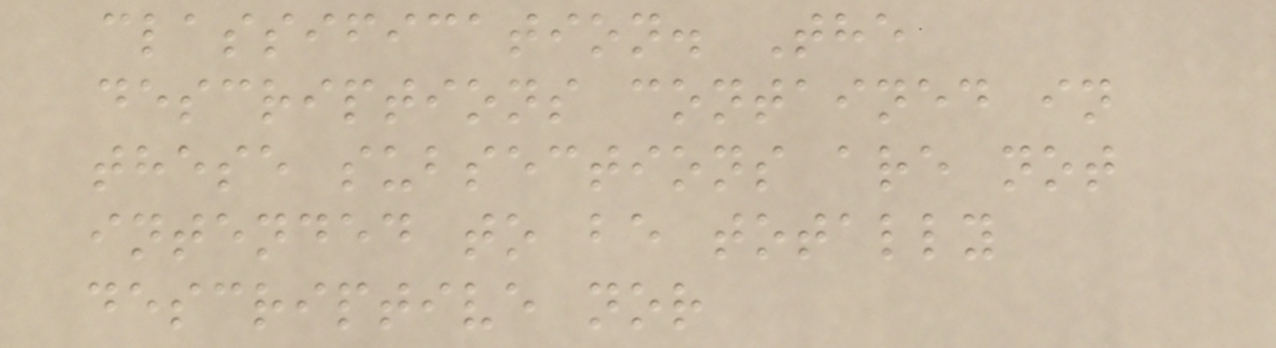classification. The
descriptions contained in
these subsections are not
intended to be totally
descriptive nor
